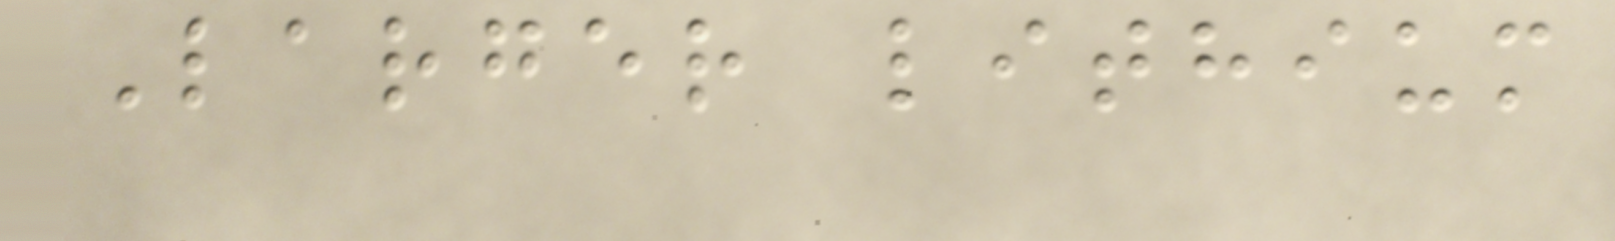Larger lithium
